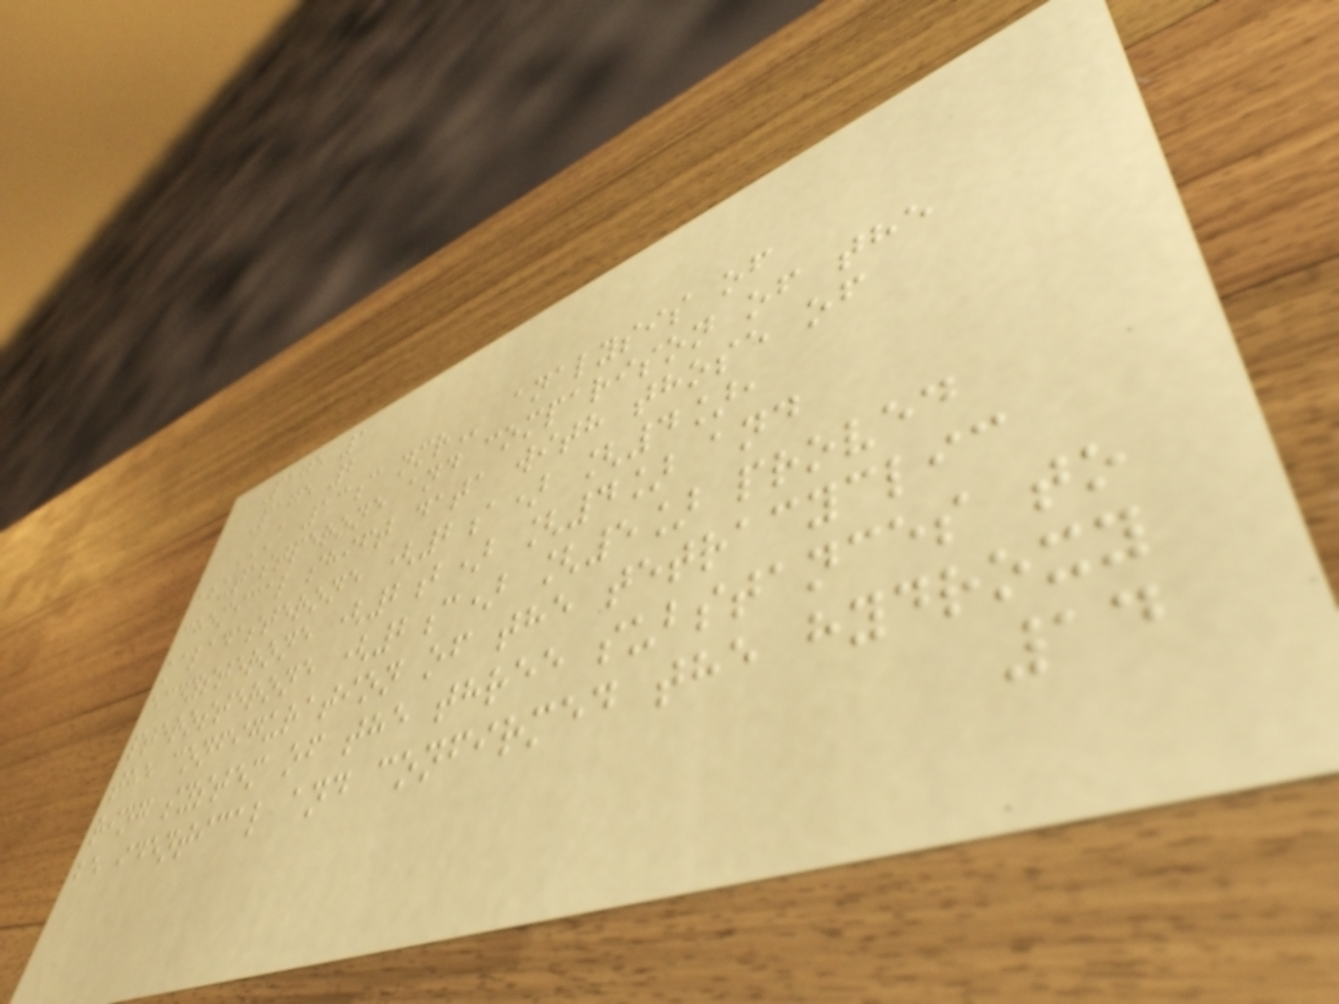Page 1
Page 2
A 13C NMR analysis of
abutastperone and comparison of the
chemical shift data with those of
kaladasterone (2a) [4],
ecdysterone (2b) [4] and
pterosterone (2c) [5] proved
the configuration of the tetracyclic
ring system of the three substances to
be identical and confirmed the hydroxy
14
